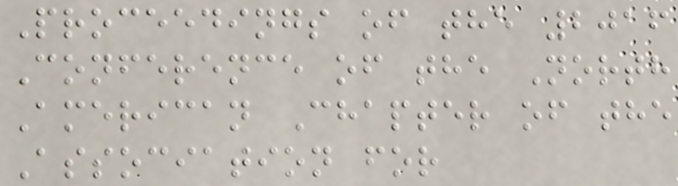Proceedings of the 2016
Conference of the North
American Chapter of the
Association for
